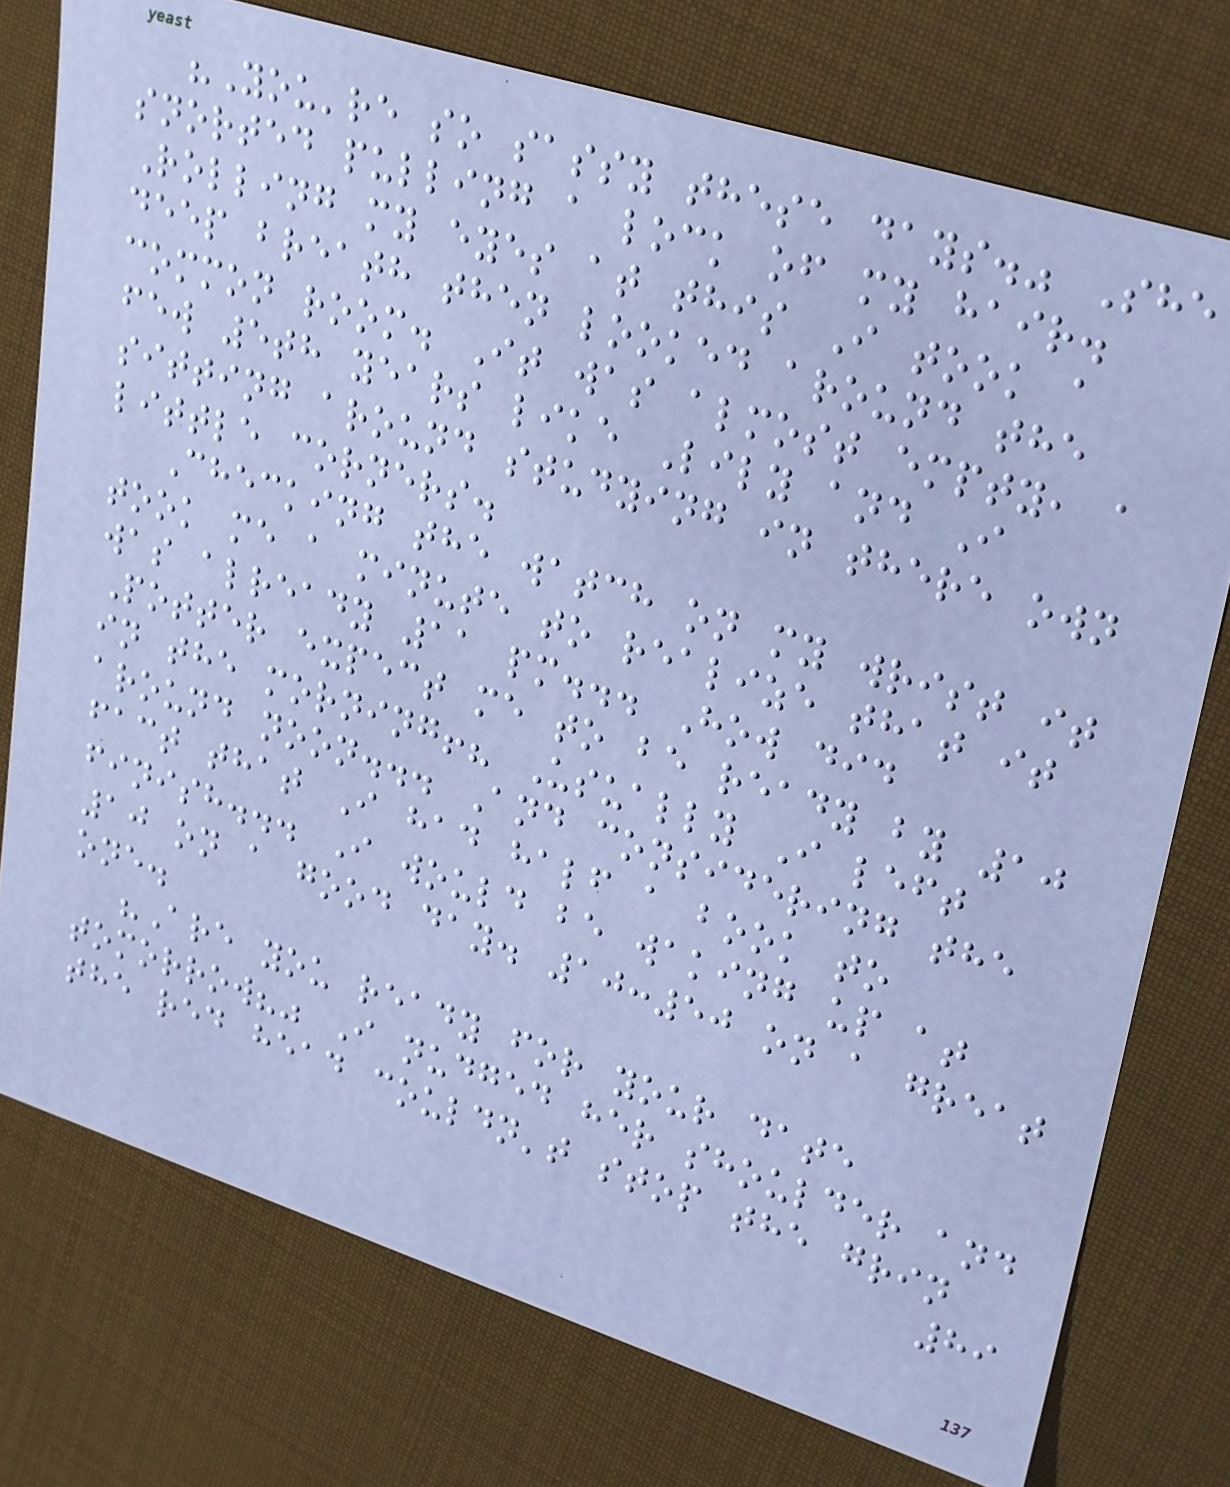"You're so sassy these days." She
snorted pulling a lock of my hair.
Rolling my eyes at this I took a
deep breath then looked around the
common room. It was almost empty, a
few 5th years like Lily and I
sitting around studying in there own
little corners.
Checking the watch on my wrist it
took me a minute to realize that it
was already 11 pm... How did
Potter expect me to be ready by 10
in the morning!? Usually I left
around noon... And considering the
fact that I had half a book to
finish... I would be waking up at
10 on a good day. 10:50 on a great
one.
"Are you ready for your date
tomorrow?" I nudged her shoulder and
the red head couldn't stop the grin
89
